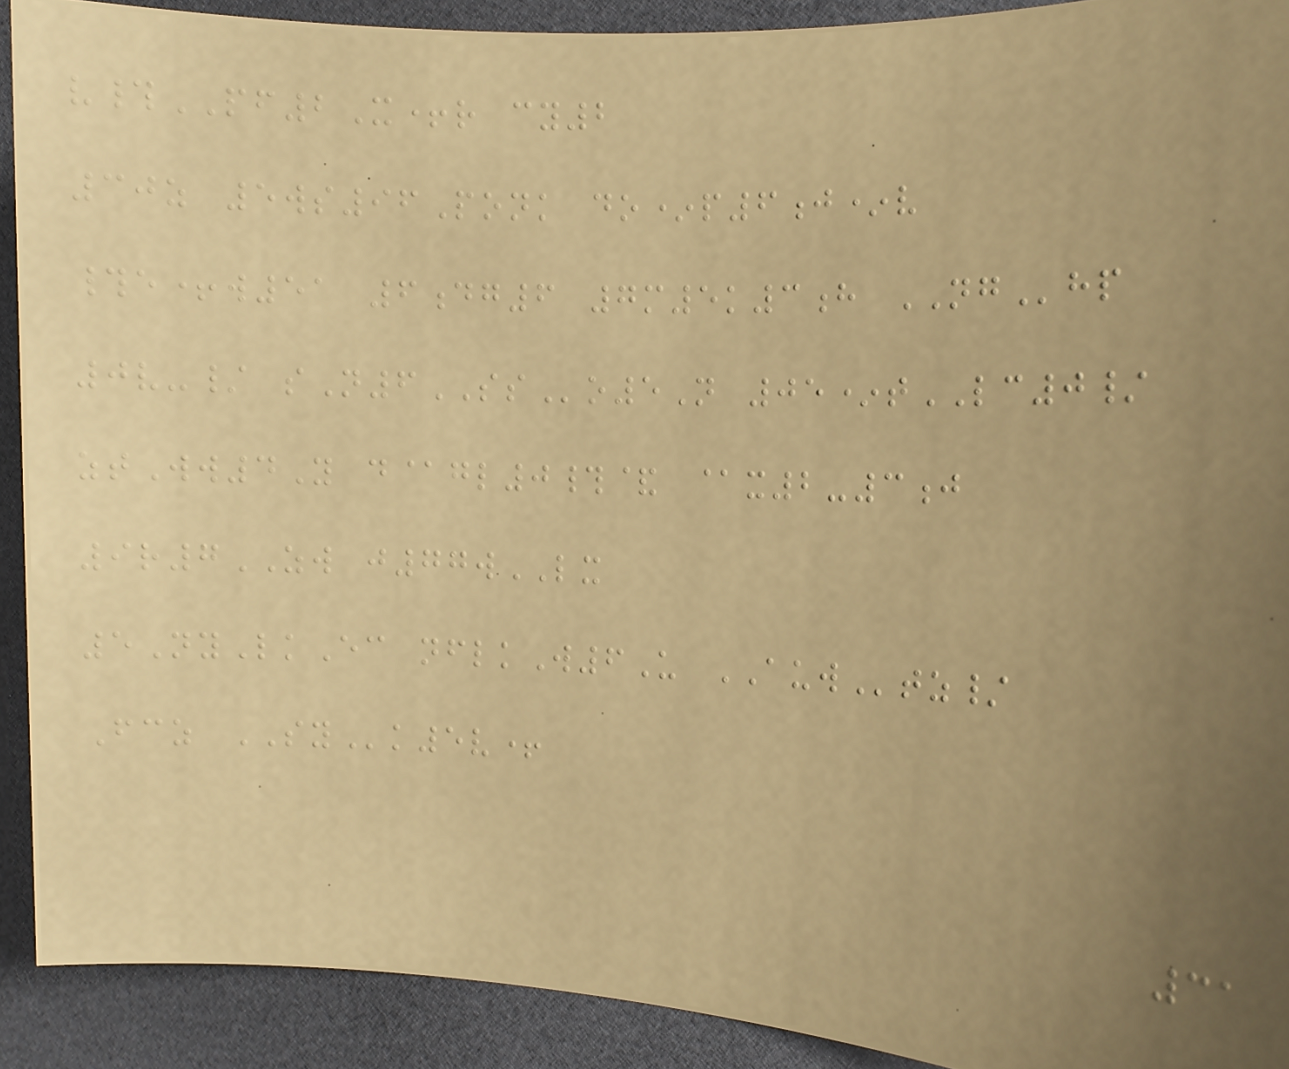v#PF2X+r cy2
30z 5ws96Ponk do*p6j*v
#e+w51 6dg6 7m5k3h NGhp
0v-/ sN6SSo5N 05*tLC0/
ztWw4Y d@gl0#& @x2-3j
9r7ZW j77wLX
5NyLkEc nflkW6U AUWtz/
Fcz SYk5v+
31
